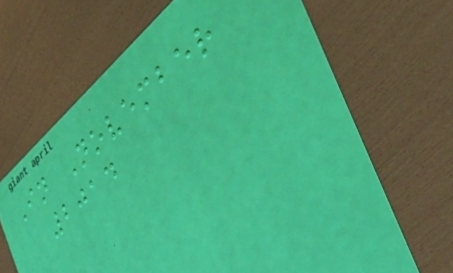In November
2014
